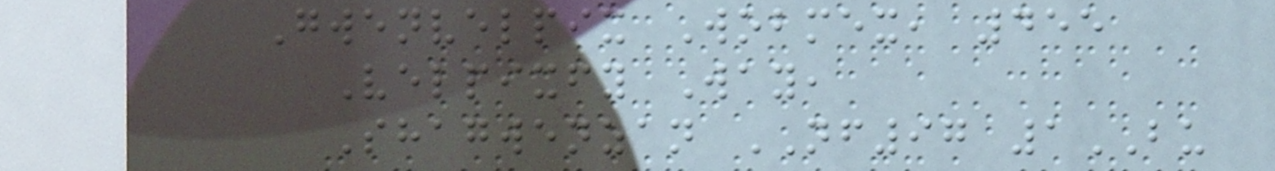Gwenvelpix Wobmex, 455
Velpixfy Way,
Shagwenzan NF97 1BU
